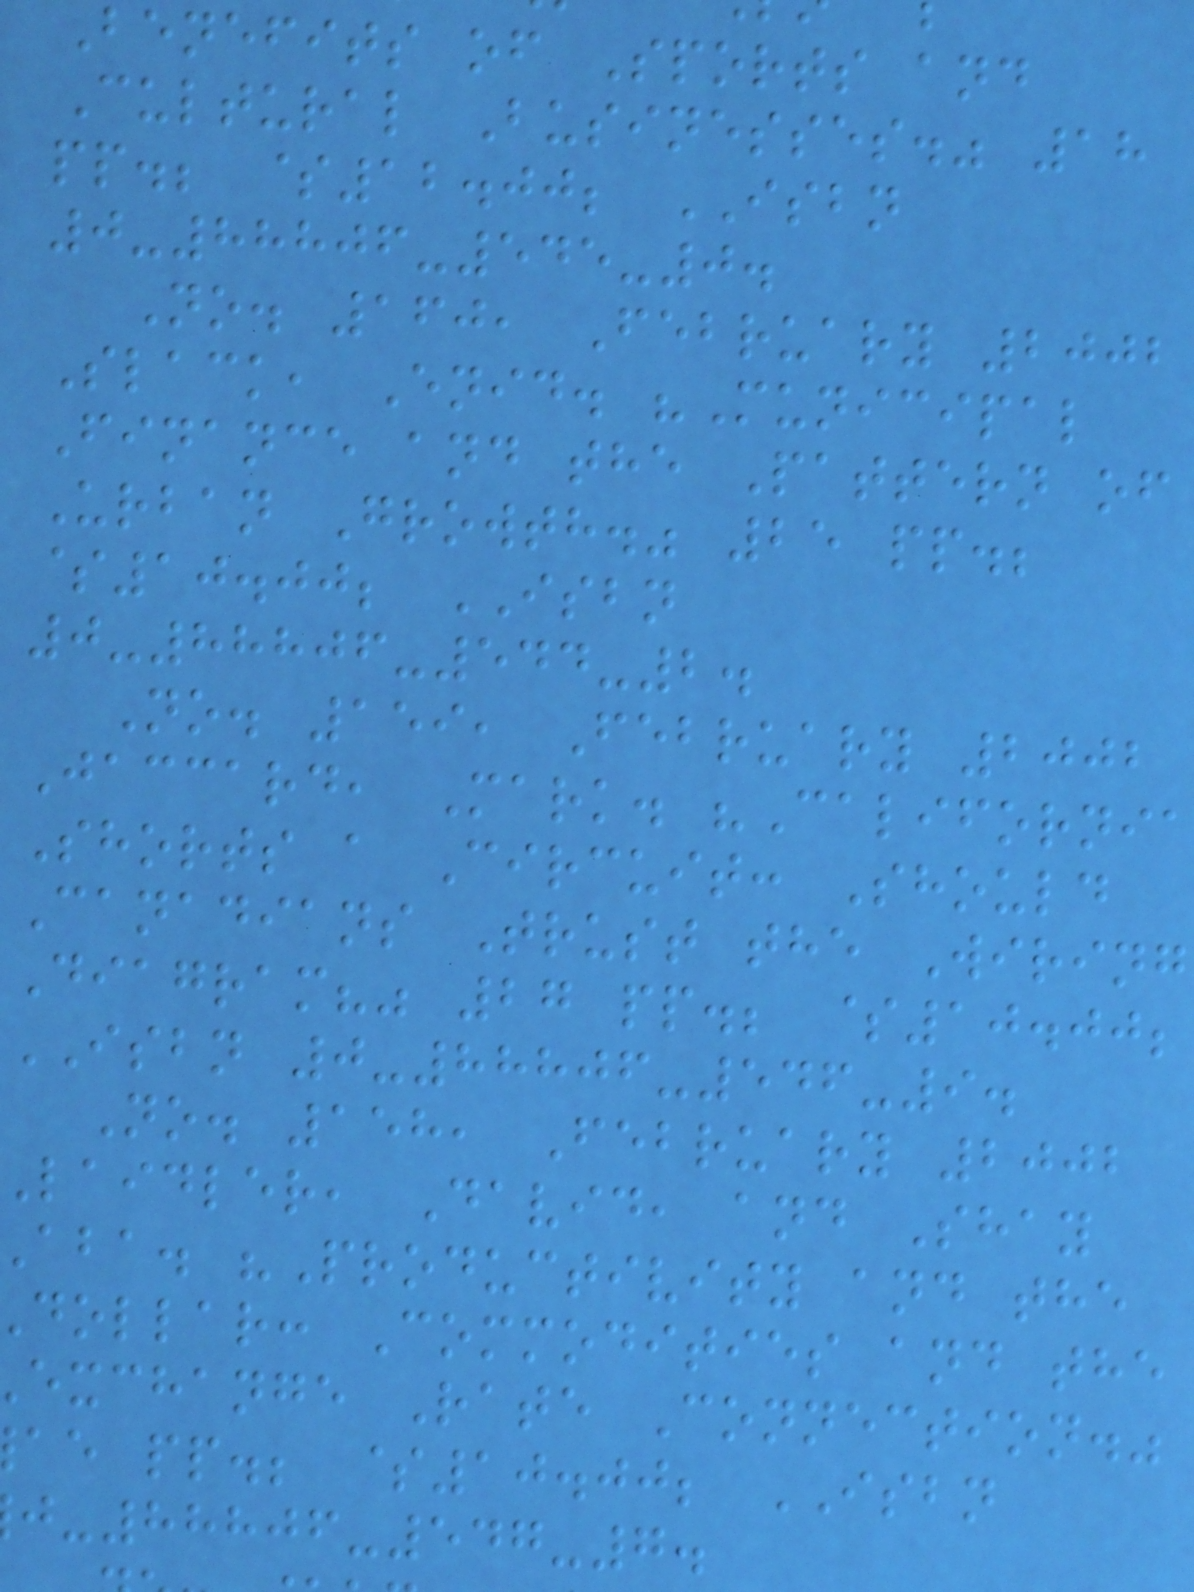Benefits of Sports and
Cultural Businesses." 18
pp.; $12.00; ISBN
0-88806-545-0.
No. 160, February 2002
Slack, Enid. "Municipal
Finance and the Pattern of
Urban Growth." 25 pp.;
$10.00; ISBN
0-88806-544-2.
No. 159, February 2002
Jaccard, Mark. "California
Shorts a Circuit: Should
Canadians Trust the Wiring
Diagram?" 27 pp.; $10.00;
ISBN 0-88806-546-9.
No. 158, February 2002
laidler, David, and Shay
aba. "Productivity and the
dollar: Commodities and the
exchange Rate Connection."
ae pp.; $10.00; ISBN
-88806-547-7.
